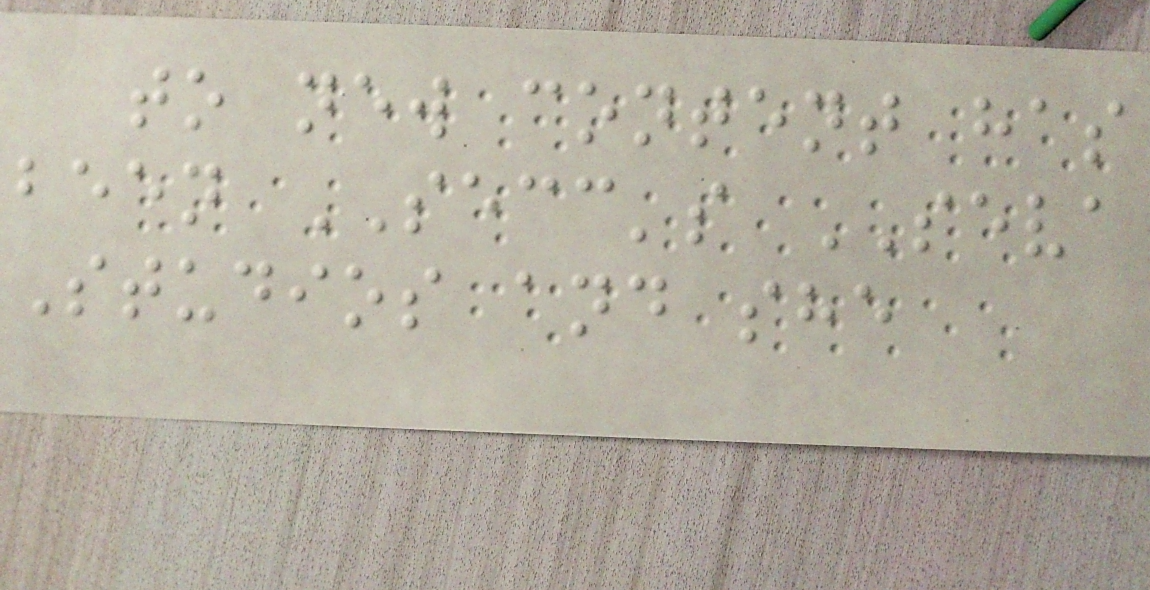to new content has
been SECC's SEVA
Studios and she
